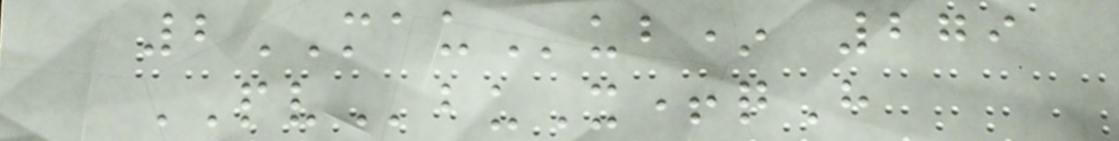2MAUub* 279
PVbuX+qH
